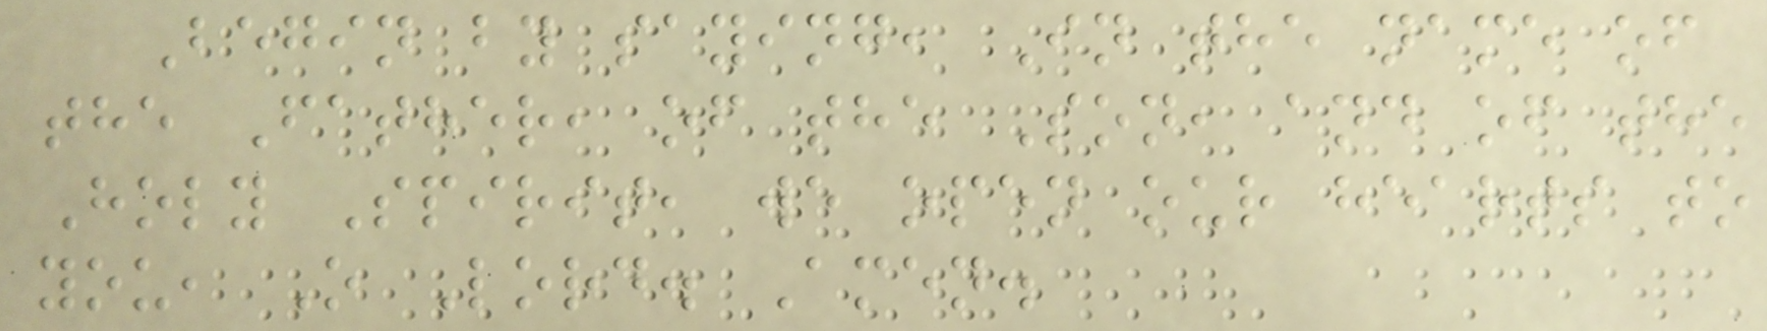Begin by saying, In the name of
the Father, of the Son, and of the
Holy Spirit, we open our hearts to
you, O Lord. Amen.
